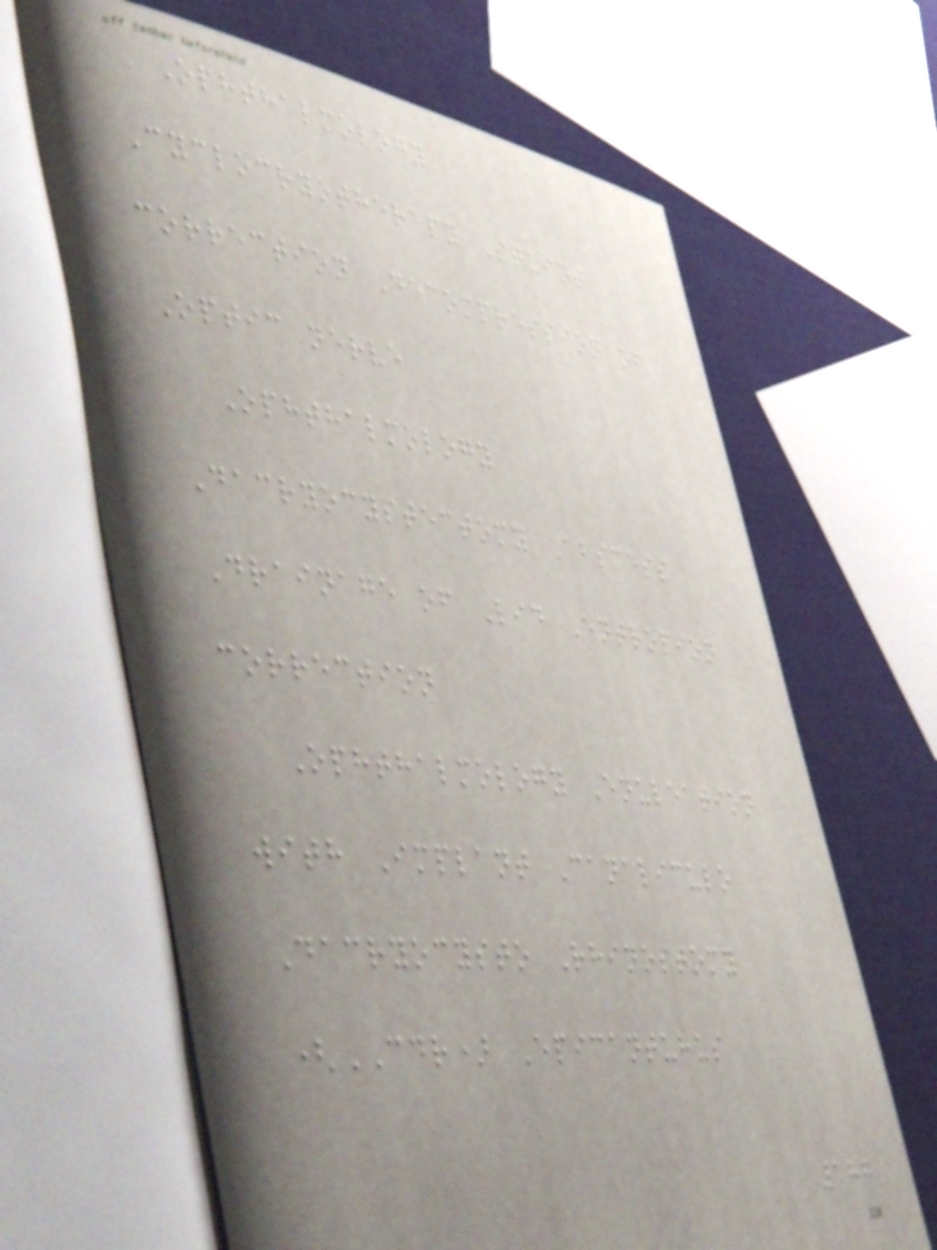Ophthalmology
Cyclocryotherapy Squint
correction Decompression of
Optic nerve
Ophthalmology
Dacryocystectomy Abscess
Drainage of Lid Entropion
correction
Ophthalmology Enuleation
with Implant Canaliculo
Dacryocysto Rhinostomy
(CDR) Epicantuhus
187
